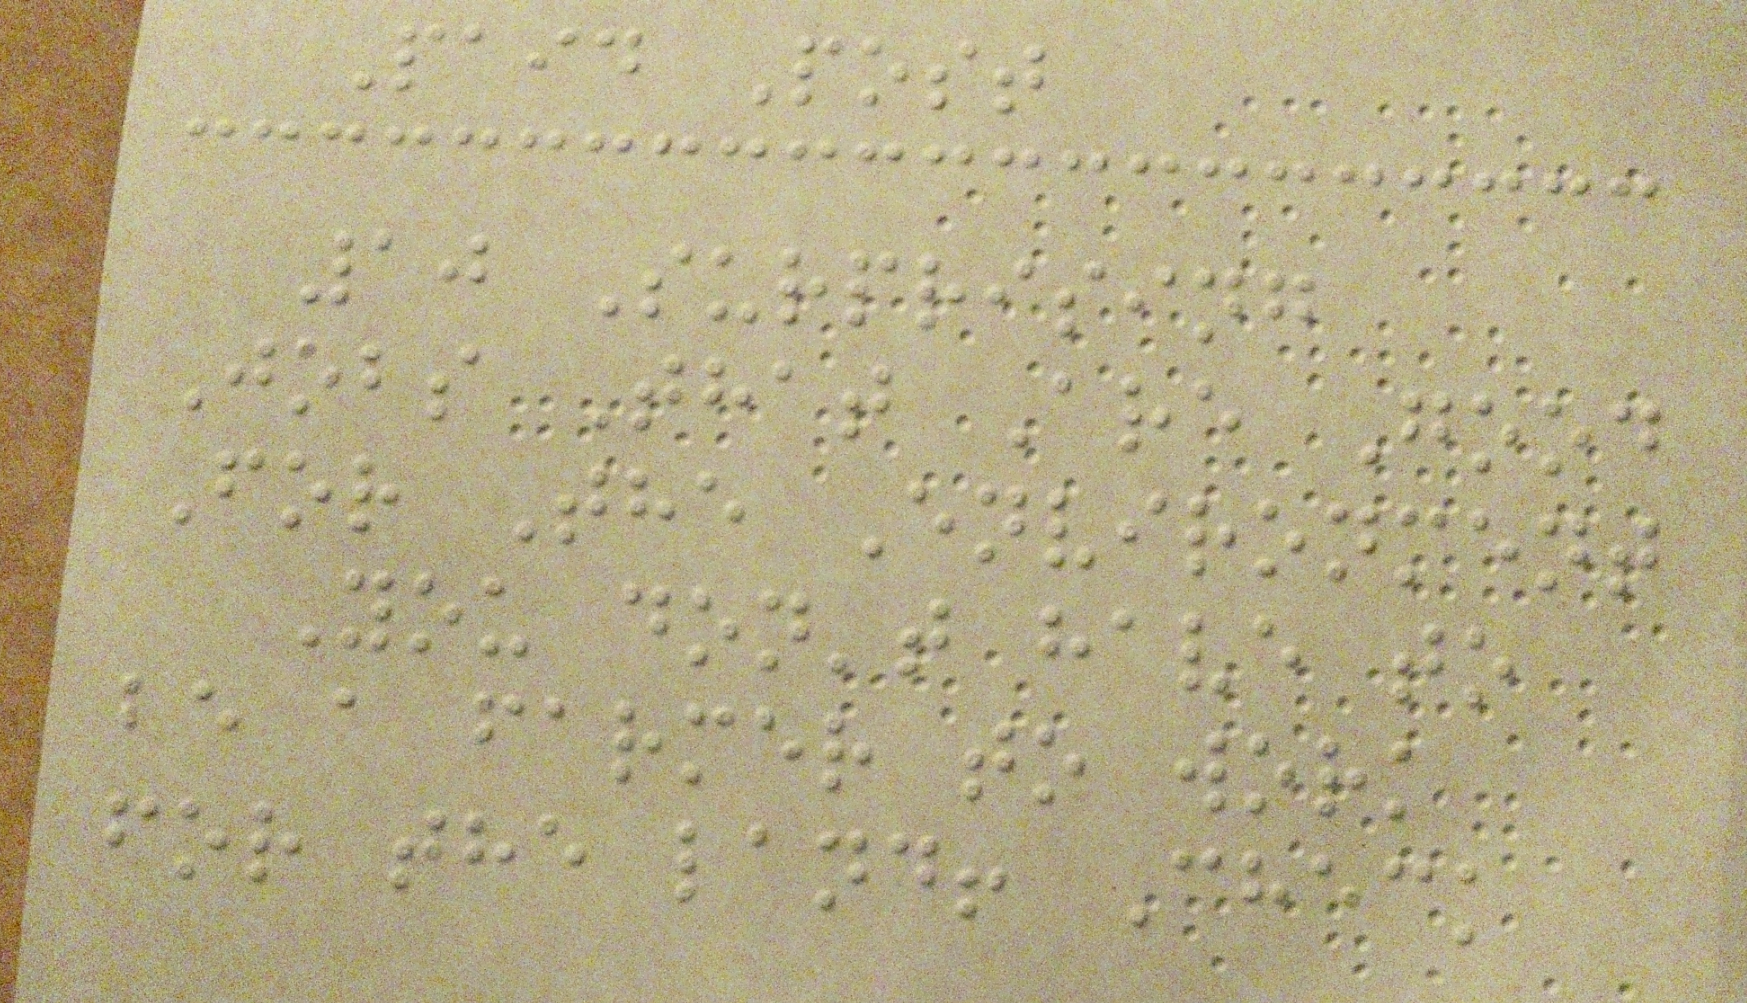Paid Post
10 Surprising
Jobs That Are Good
For The Environment
You don't have to
be a farmer to work
for the land! Check
